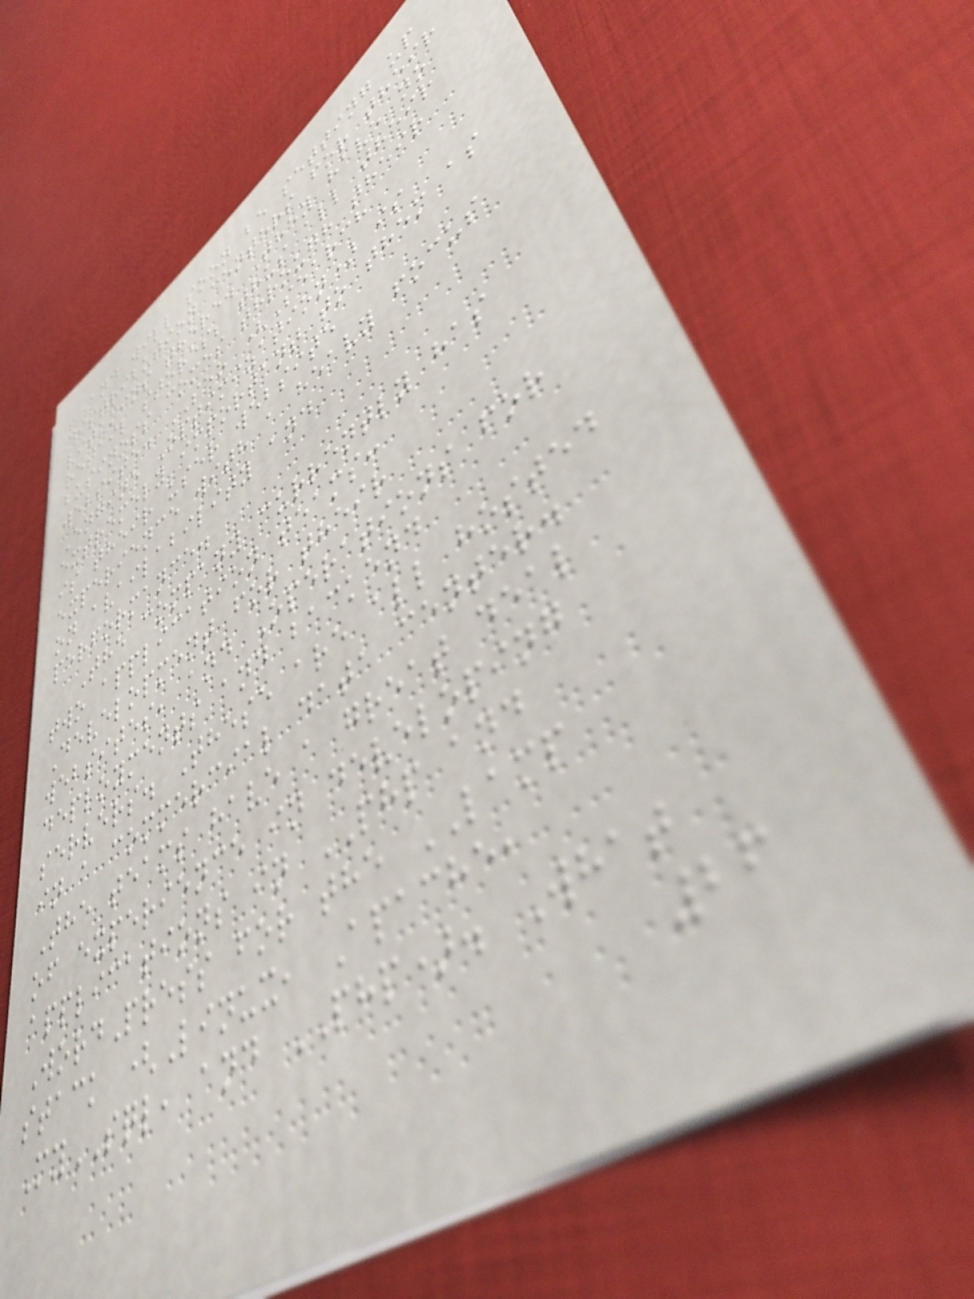and will soon be setting up
distribution centers for their
vitamins there. They have no
retail stores; thus all their
business comes through their
website. SEO (Search
Engine Optimization) is
extremely important to them as
is their user website
experience with a heavy focus
on availability and
performance.
The company currently has
two application teams:
Development for their
websites, and Operations for
deployments and backend
servers. These are all hosted
in a commercial data center.
The teams have a great deal
of experience in developing
applications in PHP and
WordPress for the LAMP
stack (Linux, Apache,
MySQL, and PHP). What
26
